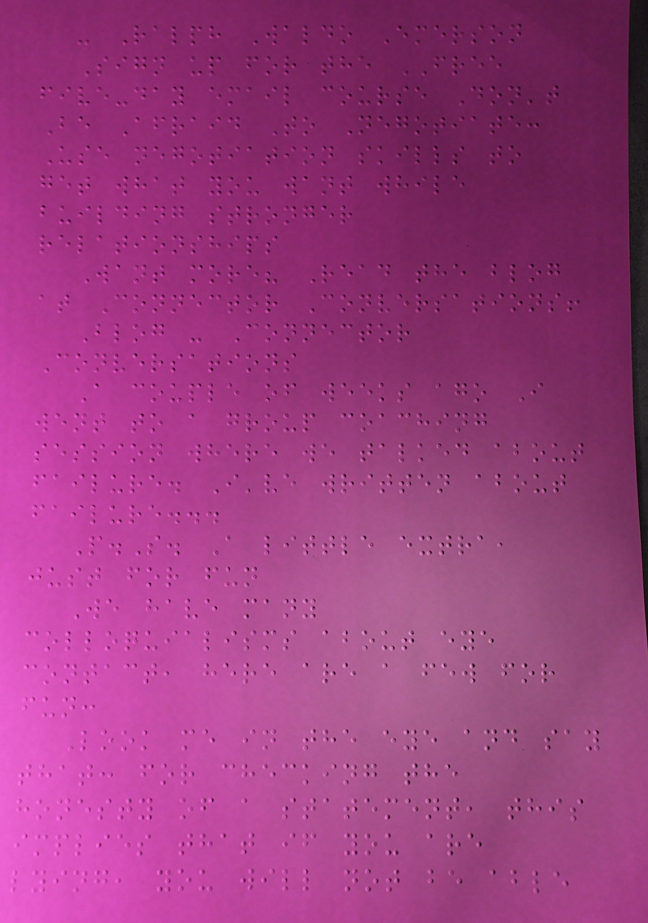- Ralph Waldo Emerson
Sign up for the FREE
five-day email course Don't
Be Afraid To Negotiate:
Use negotiation skills to
get what you want while
building stronger
relationships
Want more? Read the blog
at Connector Conversations!
Blog - Connector
Conversations
A couple of weeks ago I
went to a group coaching
session where we talked about
failure. I've written about
failure...
P.S. A little extra,
just for fun
We have many
colloquialisms about eye
contact, here are a few for
fun:
Look me in the eye and say
that: for checking the
honesty of a statement, this
implies that if you are
lying, you will not be able
